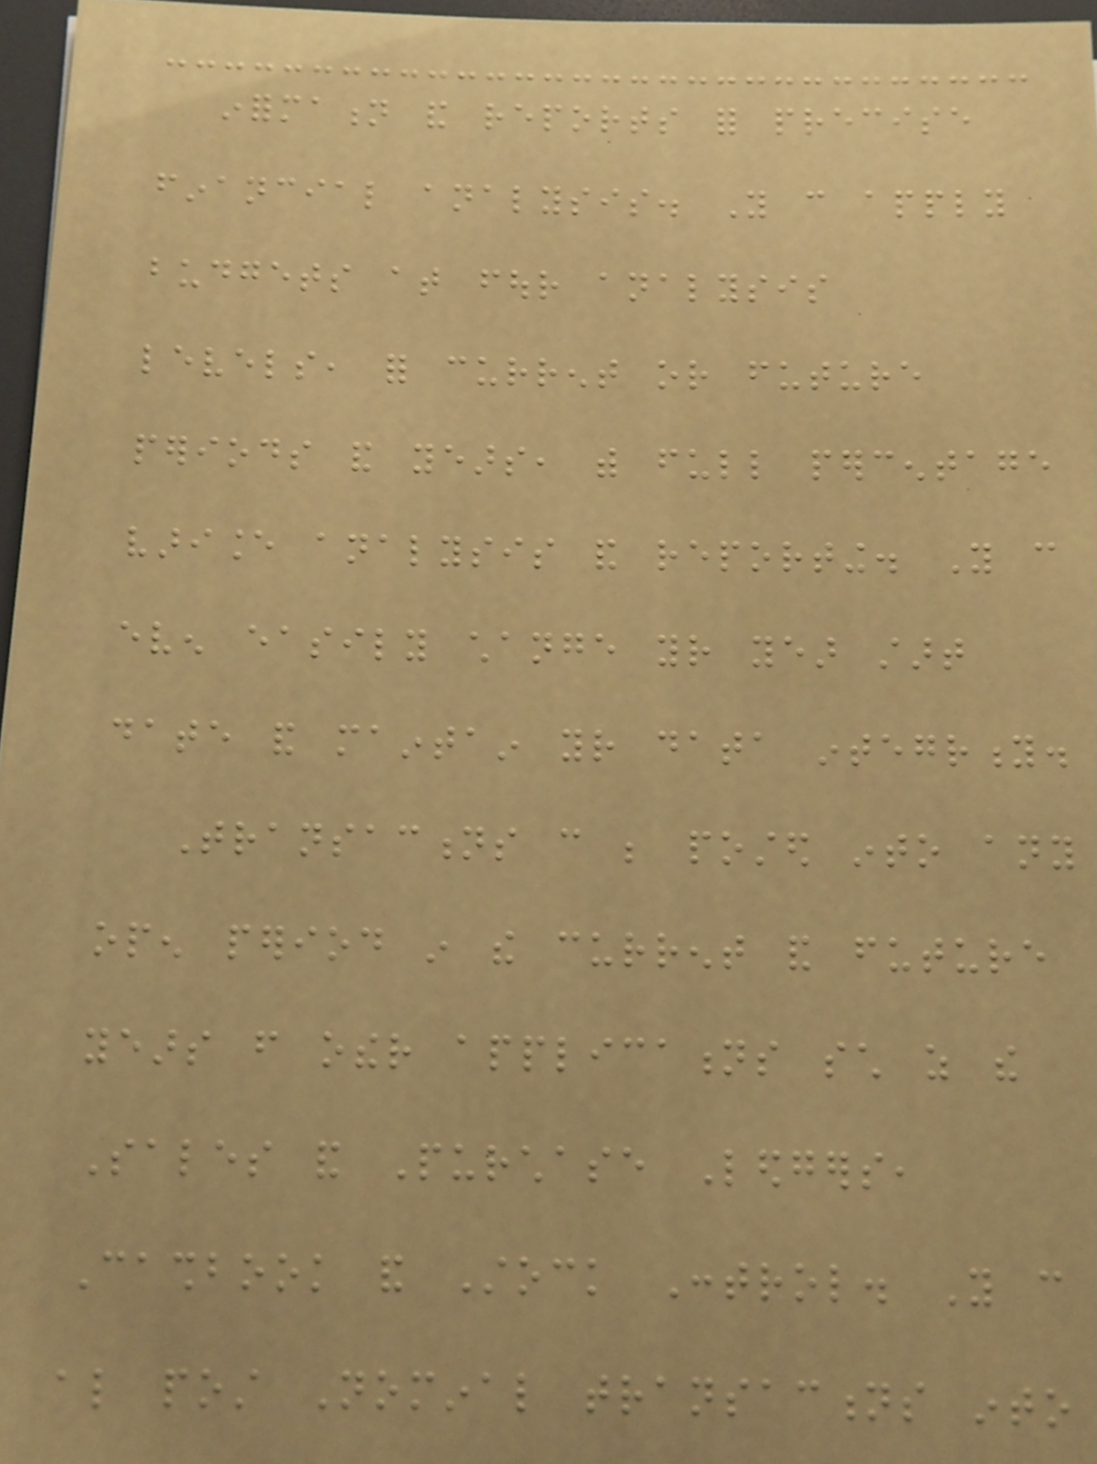information and reports for precise
financial analysis. You can apply
budgets at four analysis
levels, for current or future
periods and years, with full percentage
variance analysis and reporting. You can
even easily change your year start
date and maintain your data integrity.
Transactions can be posted into any
open period in the current and future
years from other applications such as the
Sales and Purchase Ledgers,
Cashbook and Stock Control. You can
also post Nominal transactions into
